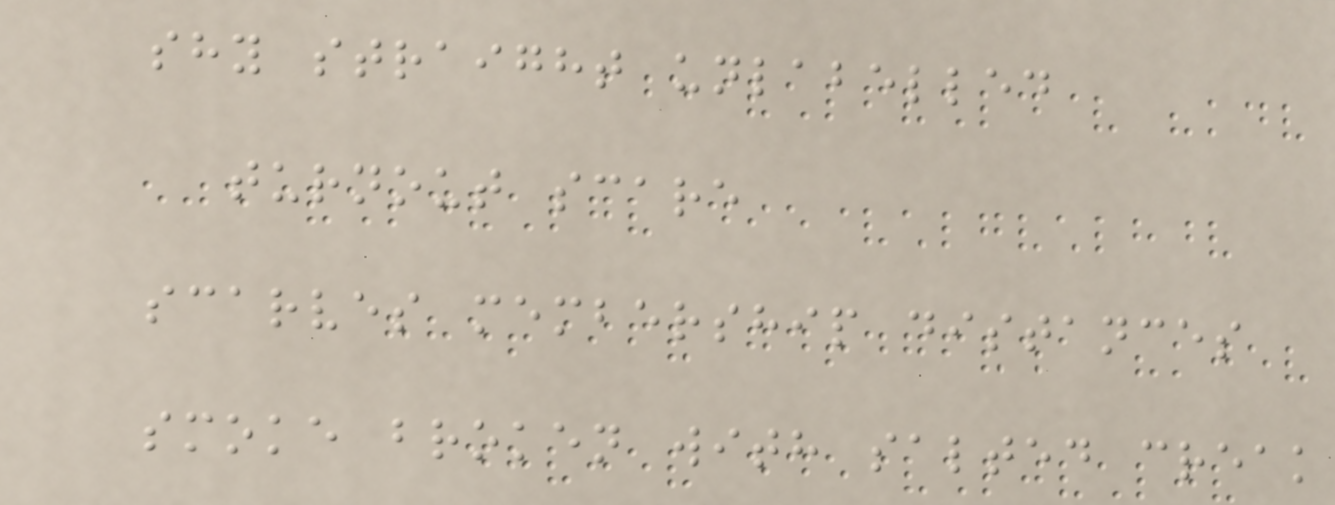shy straight unlabelled
turnout scare
scarves membership distances
smoke broken with salted creak
